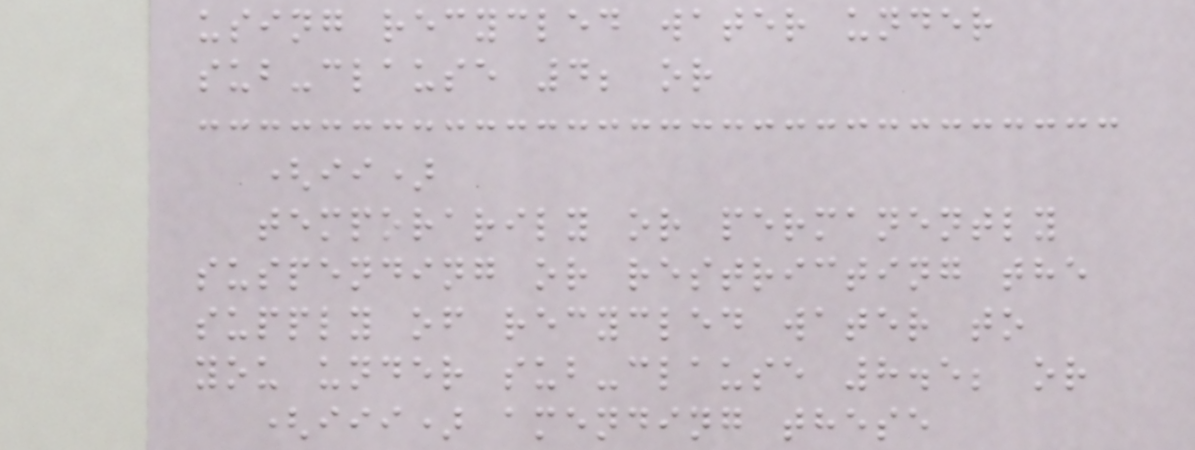using recycled water under
sub-clause 4; or
(ii)
temporarily or permanently
suspending or restricting the
supply of recycled water to
you under sub-clause 8.5; or
(iii) amending these
